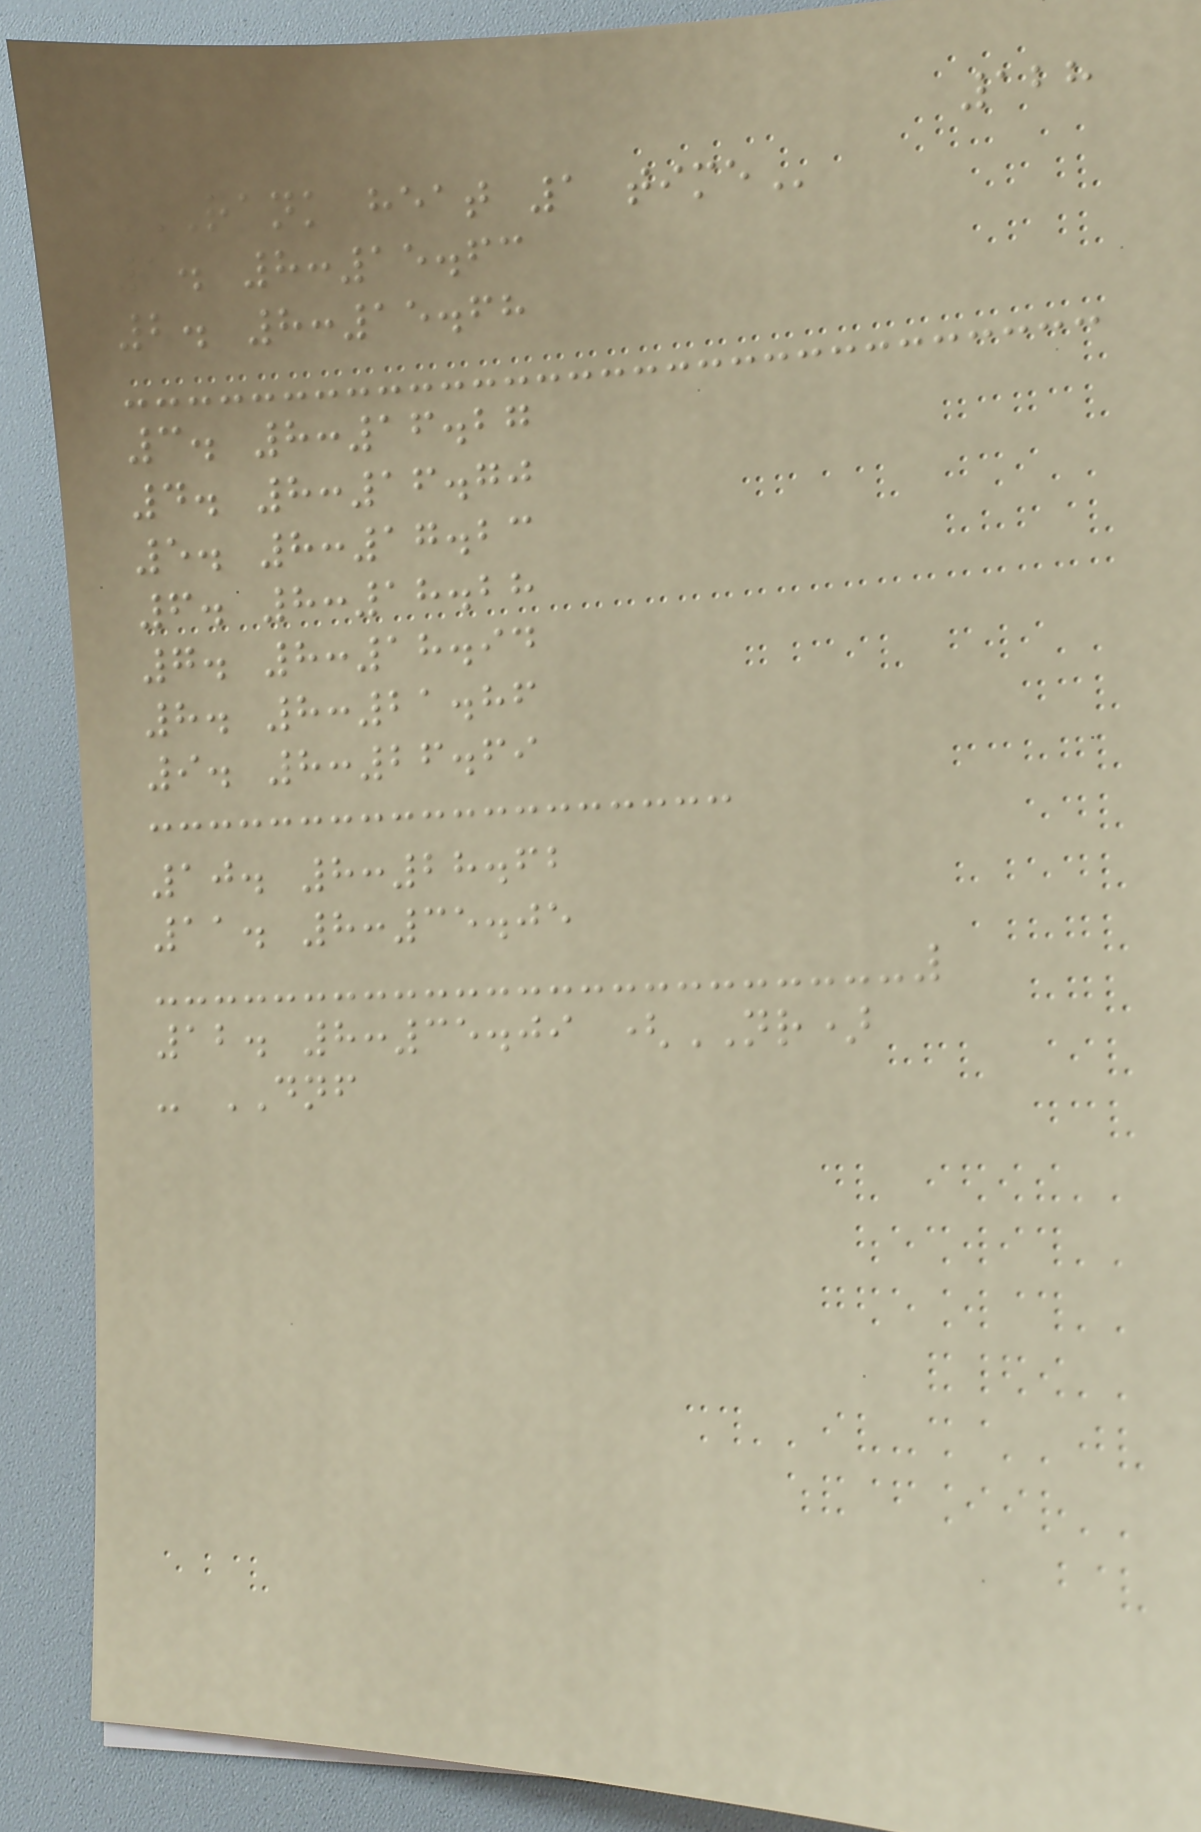128
RANK HEAT 1 TIME
1. 8:15.63
2. 8:15.68
3. 8:16.27
4. 8:16.70
5. 8:17.23
6. 8:18.28
7. 8:18.94
8. 8:21.86
9. 8:26.69
10. 8:28.62
11. 8:35.05
12. 8:35.09 (NR)
- DNF
